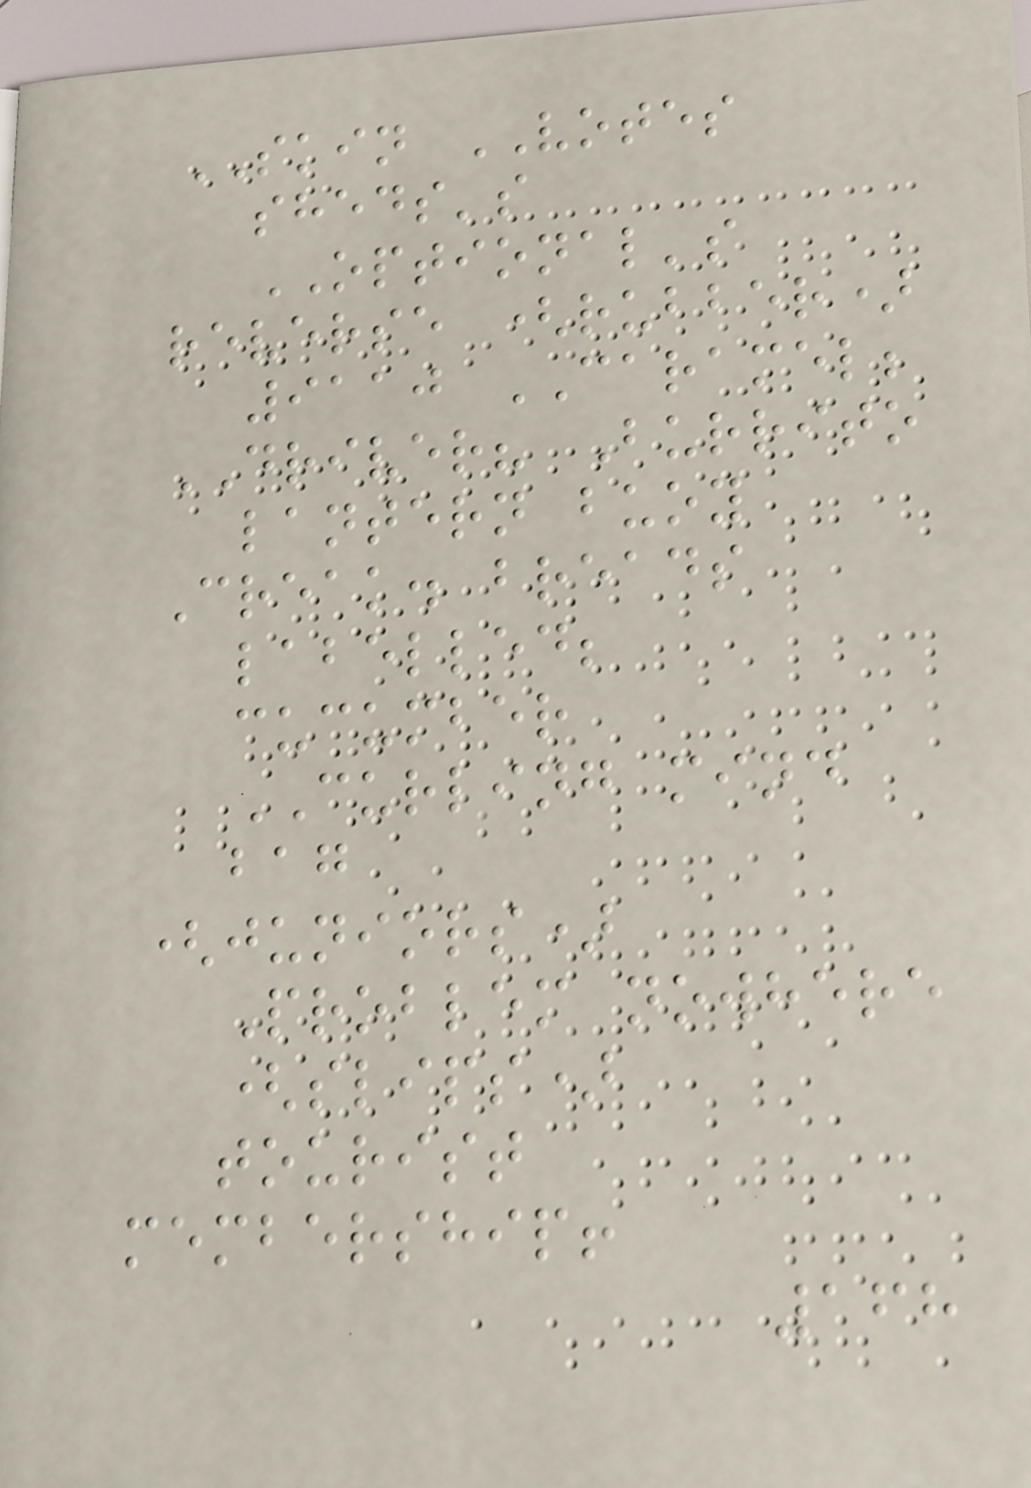SKIN VOTES
sheds's
OPTIONAL's
reverse (rubber)
9110 CARAMEL;
DRIVER? Burrito
lantern buoy
Creak. breads
labelled;
cucumber
CURLING mind
bag
(juniors)
Problem nowhere
(slips)
tourist
membership!
168
